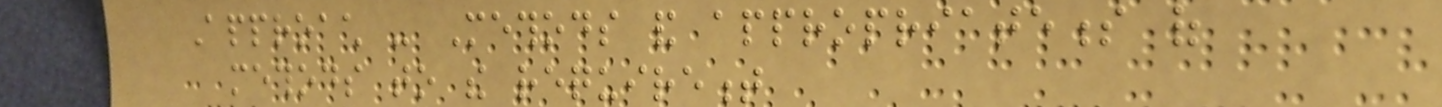Approach - Methods and appropriateness of
methods to the requirement
